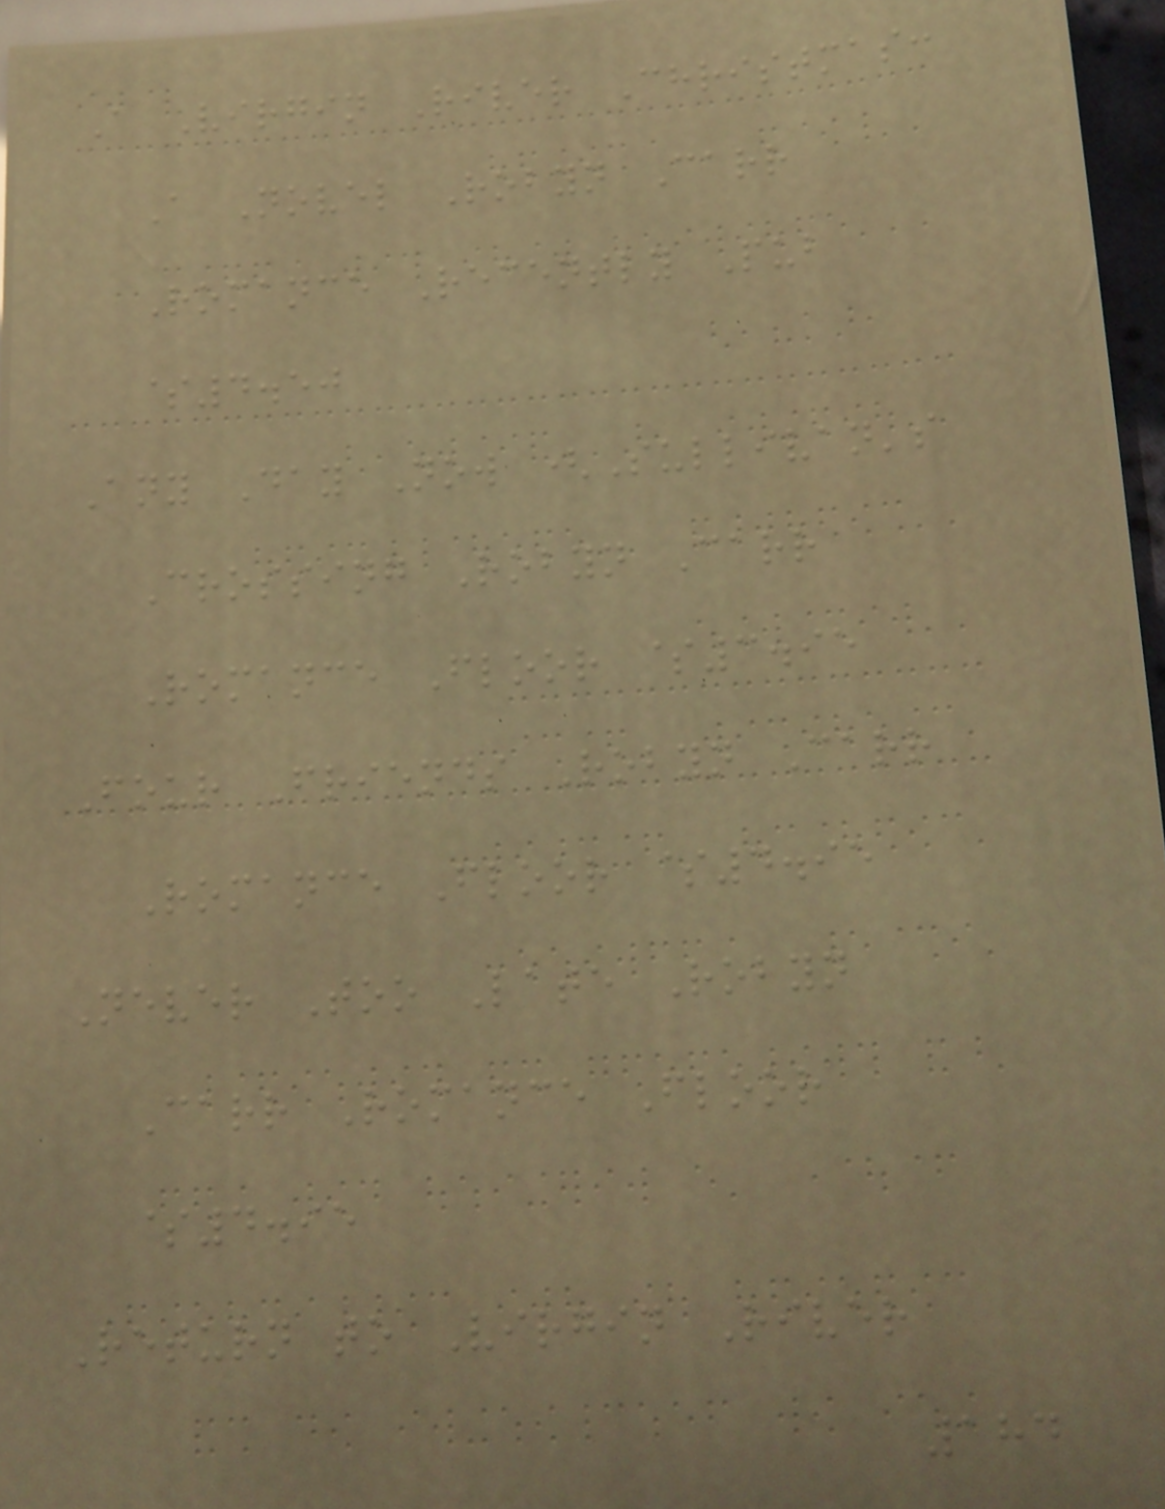A Virgin River Christmas:
A Novel Robyn Carr
Romance Recently Pub
$4.50
Any Day Now (Sullivan's
Crossing Robyn Carr
Romance Floor $3.95
Four Friends Robyn Carr
Romance Floor $4.95
Never Too Late Robyn
Carr Romance Floor
$4.95
Return to Virgin River
184
